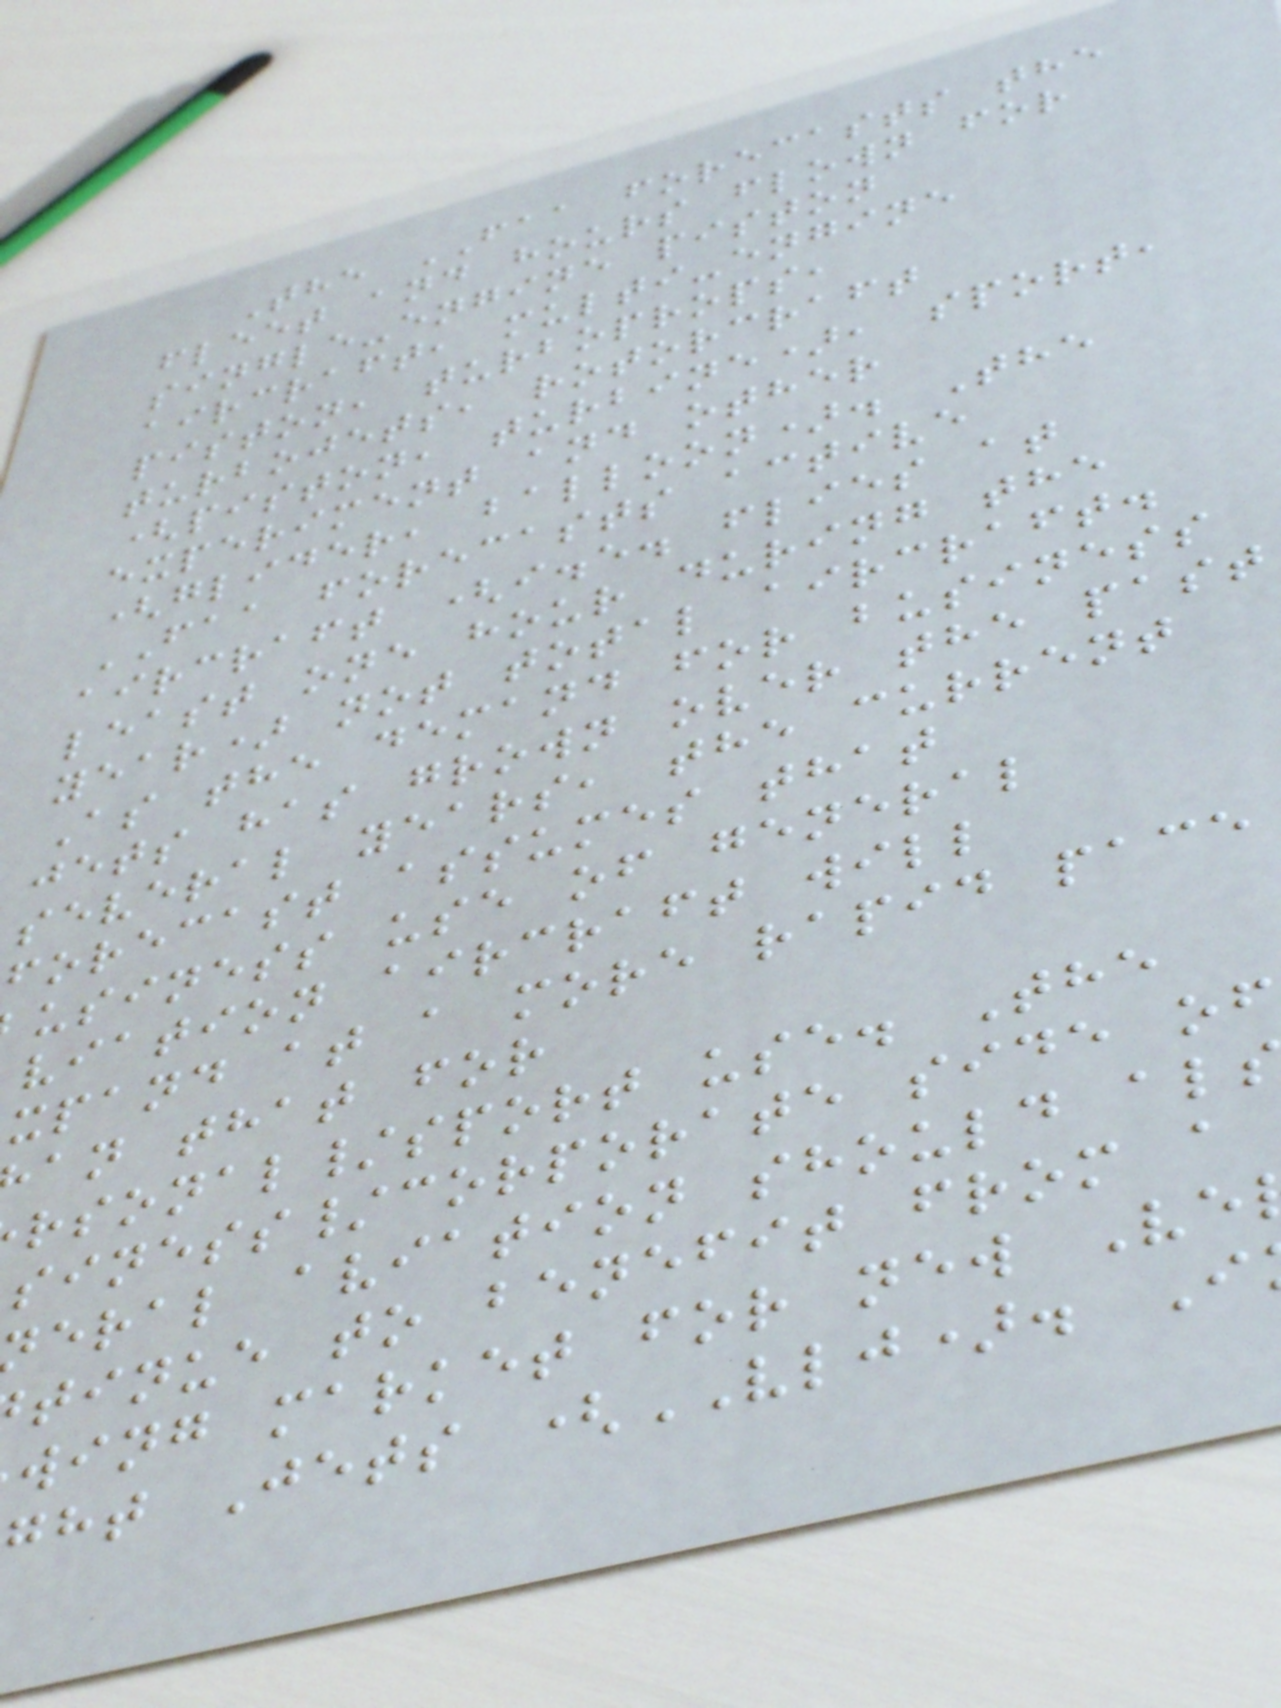The FAA forecasts the
fleet and hours flown for
single-engine piston
aircraft, multi-engine
piston, turboprops,
turbojets, rotorcraft
(piston, turbine), sport,
experiment and other
(glider, balloon). The
FAA forecasts active
aircraft (i.e. flies at
least one hour during the
year) not total aircraft.
As the demand for business
jets has grown over the past
several years, the current
forecast assumes that
usiness use of general
viation aircraft will
xpand at a more rapid pace
an that for
rsonal/sport use. The
siness/corporate side of
eral aviation should al
tinue to benefit from a
wing market for new Ve
ght Jets (VLJ). I
